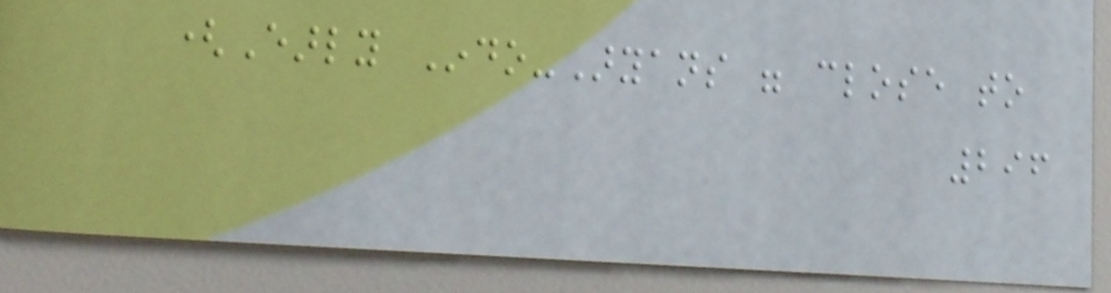(Early Indo-Aryans were close to
296
